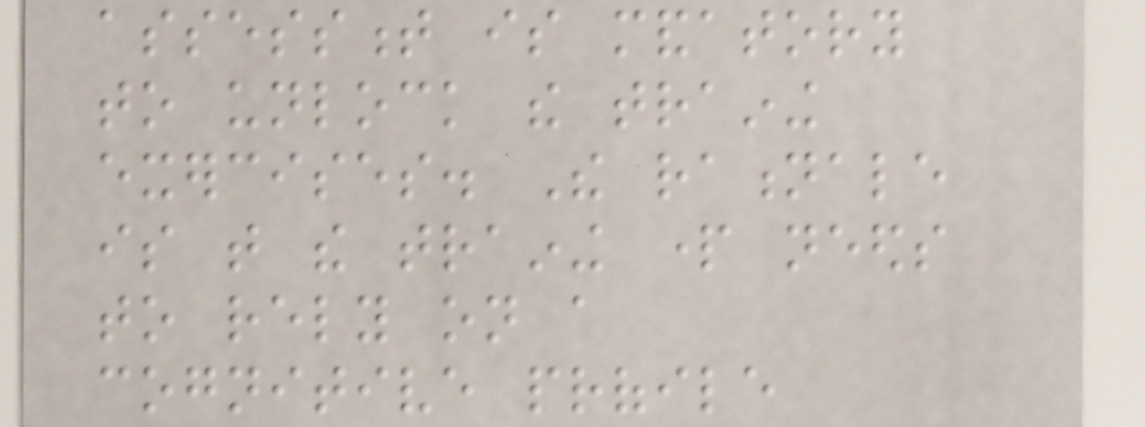assessment is mandatory
to unlock the training
exercises. The rationale
is that the training part needs
to rely on a
cognitive profile
